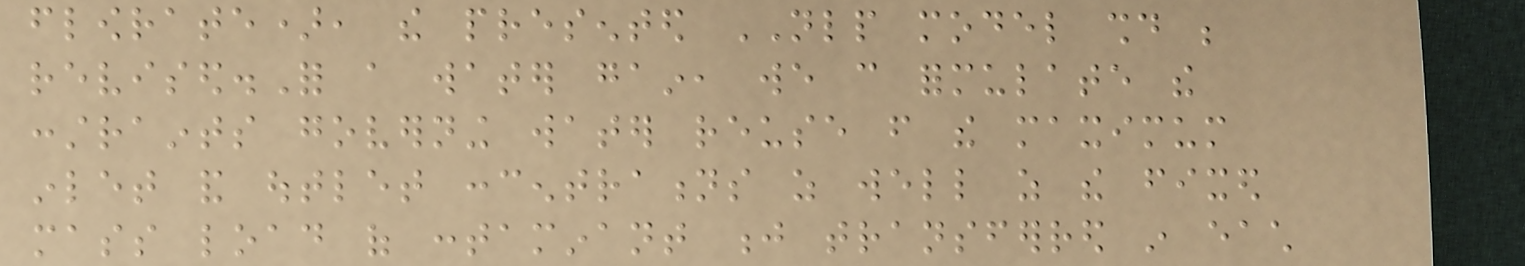flowrate), the presented NLP model should be
revised.For a water gain, we can formulate the
constraints governing water reuse from the maximum
inlet and outlet concentrations as well as the fixed
mass load of contaminant j transferred in each
